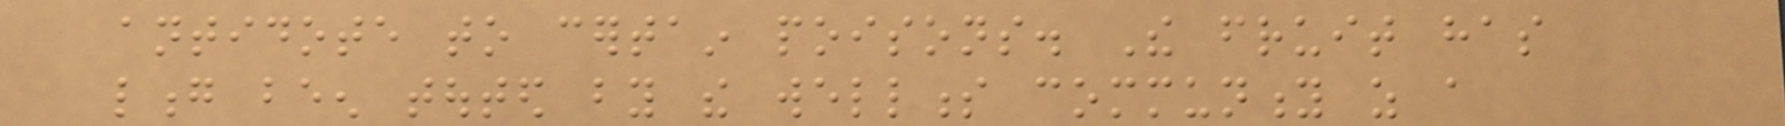antidote to certain poisons. The fruit has
long been touted by the wellness community as a
